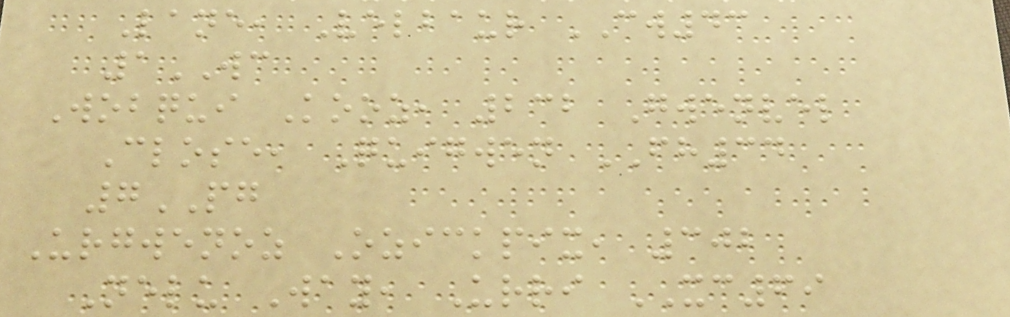Lane, Velbaur CW43
1WC
Wobqui Kooz, 232 Gwenvel
Close, Quigwen FH34
7PG
Urgwenoz Ozickpix, 302
Nelu Way, Urri XC69
